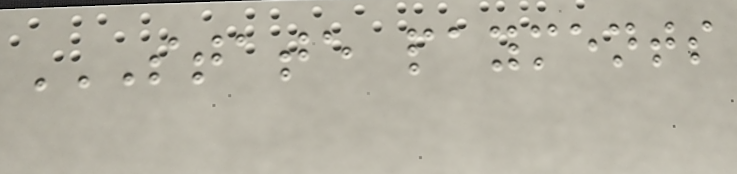STATE PAYMENTS
